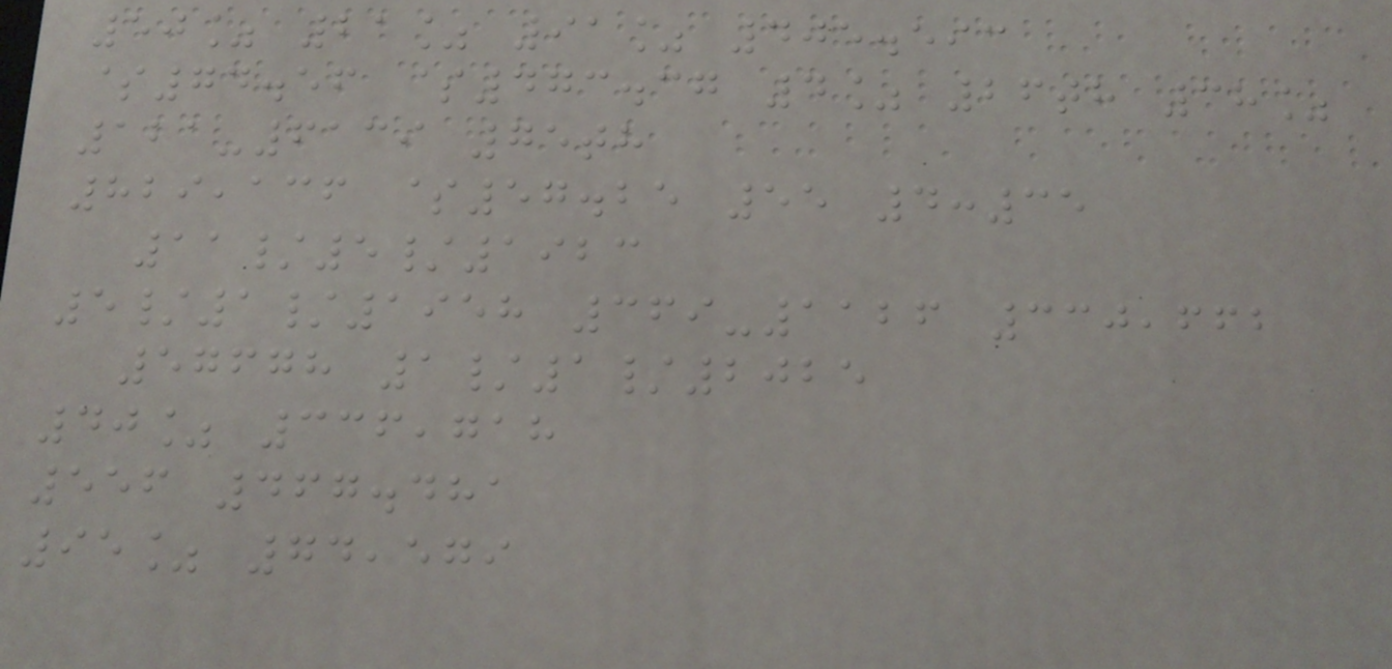50% 21% 91% 405.593
$74.56 $473.37 4% 26th 38%
121-6139 75th
829,136 $57.25 55 4:35
11/5/1923
5/1/1958 369-1126 330,662
57678 1/1/2025
40% 336,718
556 467.481
95% 74,579
